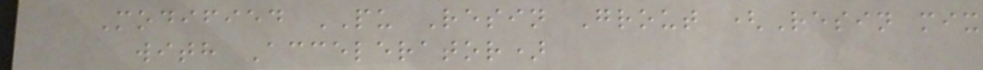Modified PU Resin Grout (Resin mix
with Accelerator)
